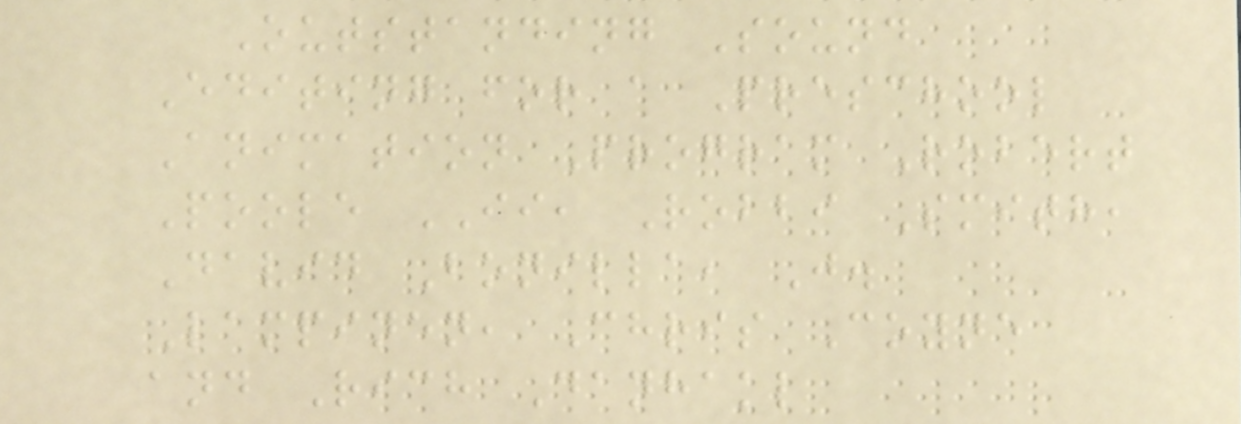Outstanding Sound
Editing for a Preschool
Animation Program Robert
Poole II, Robbi Smith,
David Bonilla, J.
Lampinen, Chris Coyne
and Rich Danhakl
